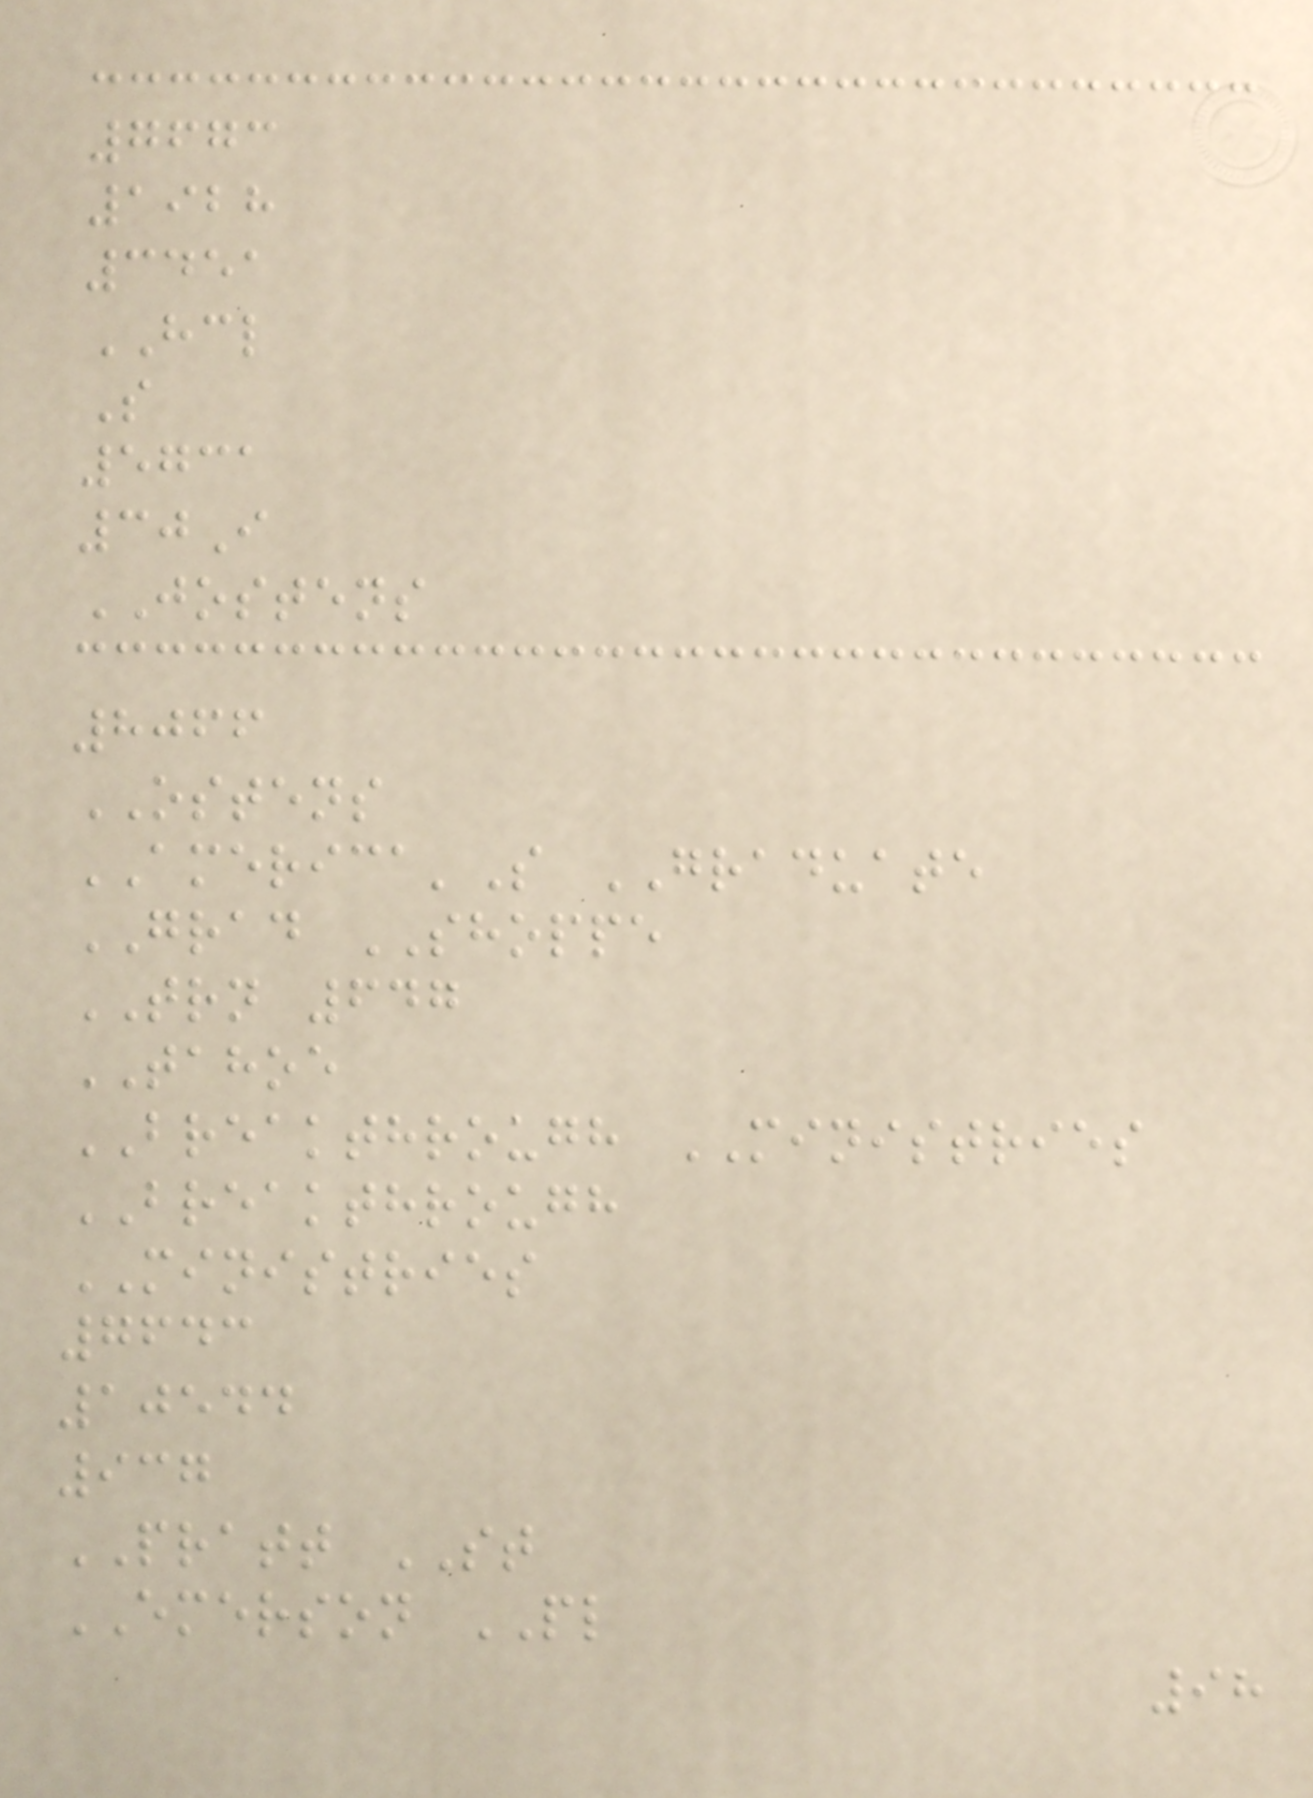7673
1928
3451
HCL
S
5731
30I
JOSTENS
8066
OSTENS
AMERICA'S GRADUATE
GRAD SHOPPE
TRN 647
TAHOE
BREAKTHROUGH MINISTRIES
BREAKTHROUGH
MINISTRIES
7643
10544
937
PRATT ST
EMERSON PL
98
